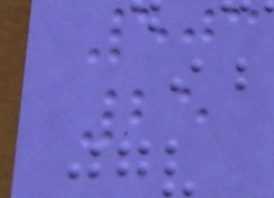503
25
